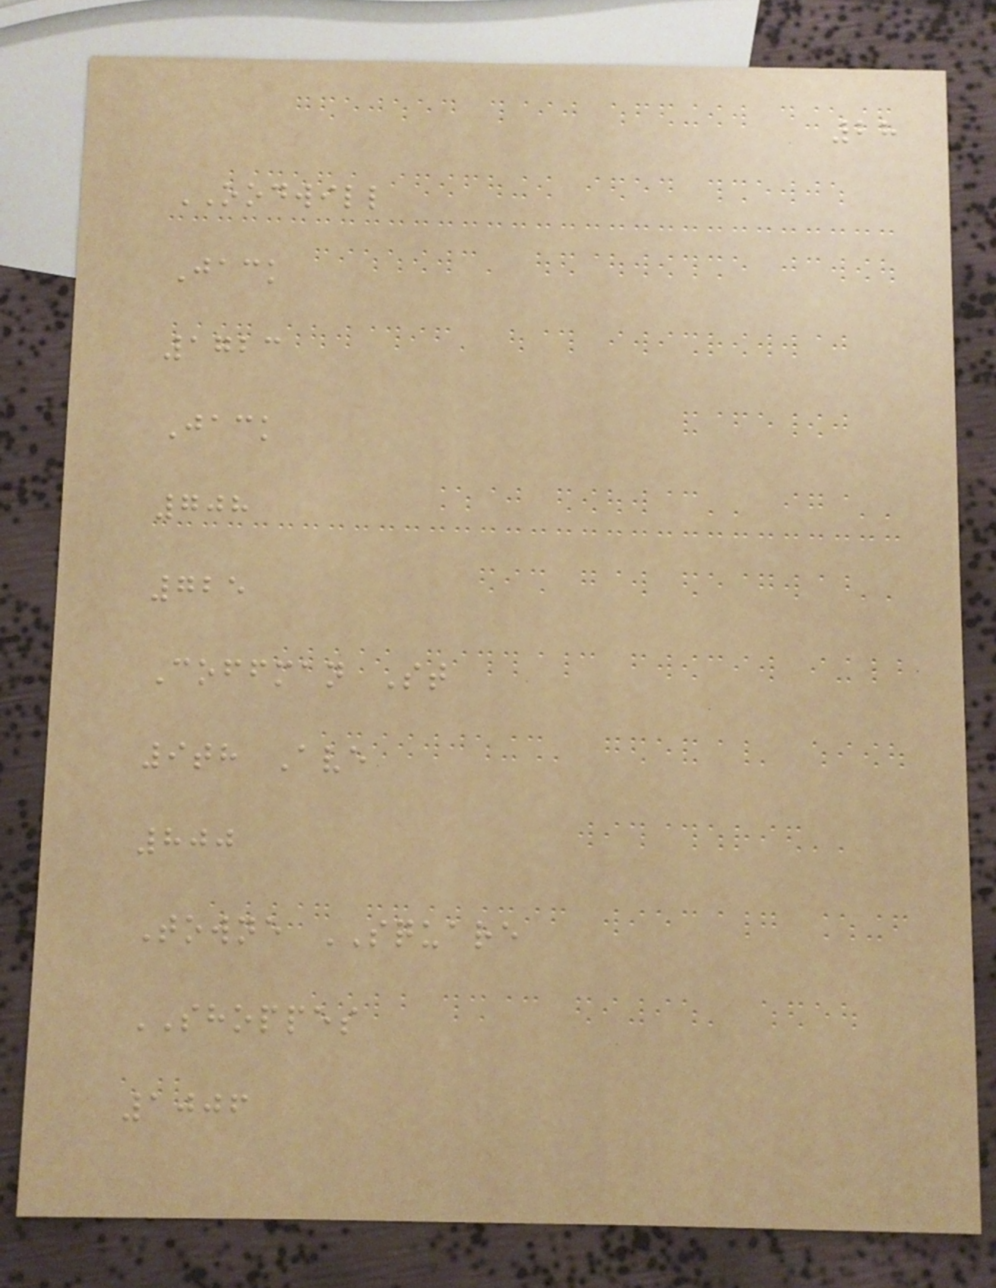28
OODWILL
Jack
1723
Jack
708
725
Coffman St
9th Ave
800
Towne SQUARE
SHOPPES
1006
